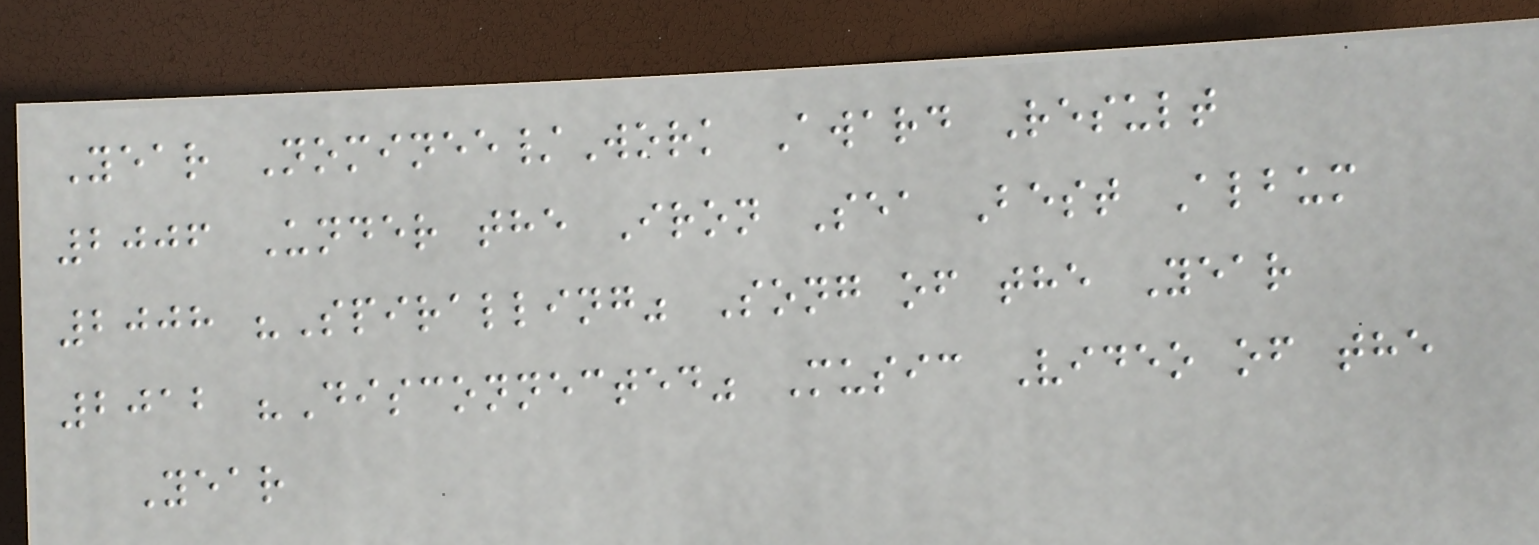Year Nominee/Work Award Result
2006 Under the Iron Sea Best Album
2008 "Spiralling" Song of the Year
2012 "Disconnected" Music Video of the
Year
